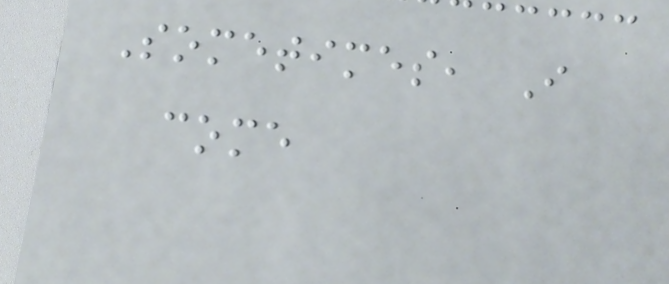Sometimes, I
come
